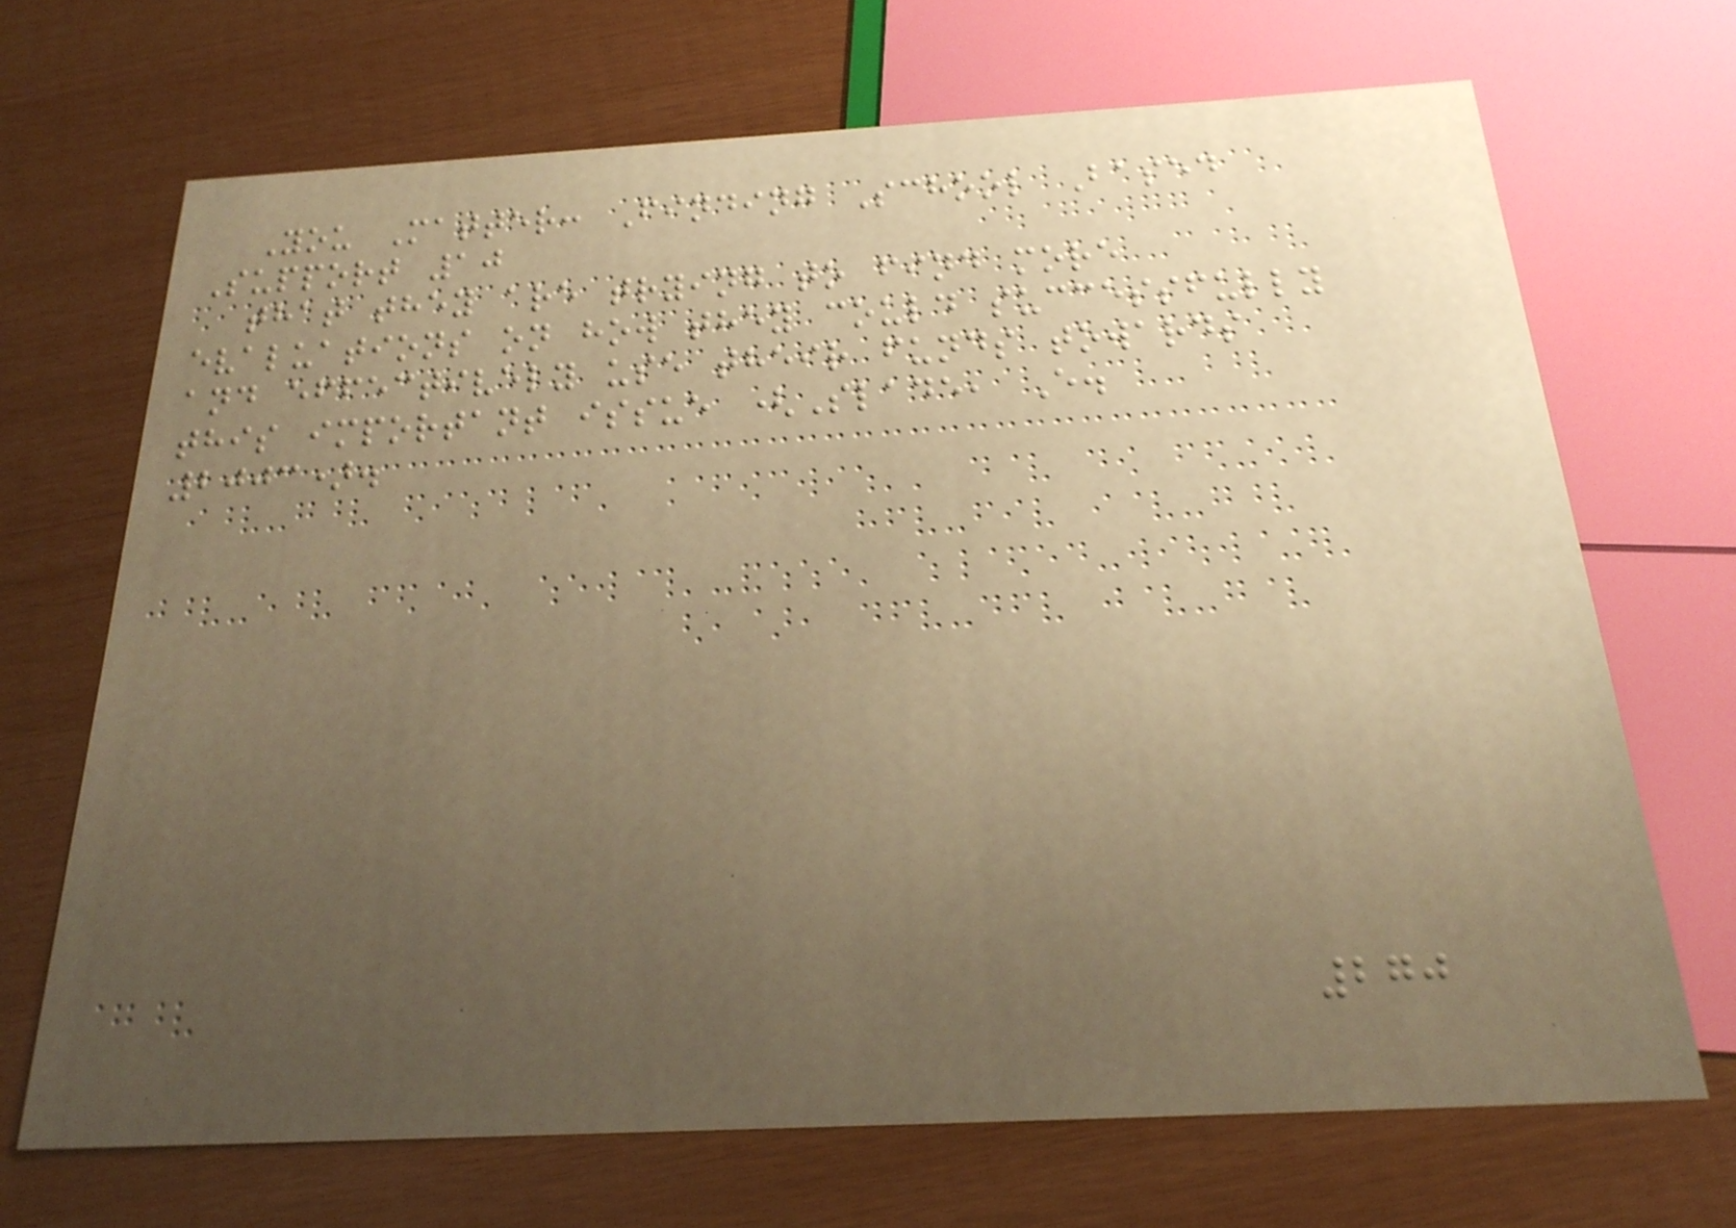You Matter: Finding School Based
Support 10
that they are trying to find more
evaluations on how they could successfully
and effectively use their funds towards
this important issue (Slade, E.
2003).
270
